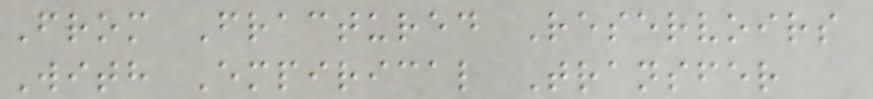From Fractured Reservoirs
With Empirical Transfer
